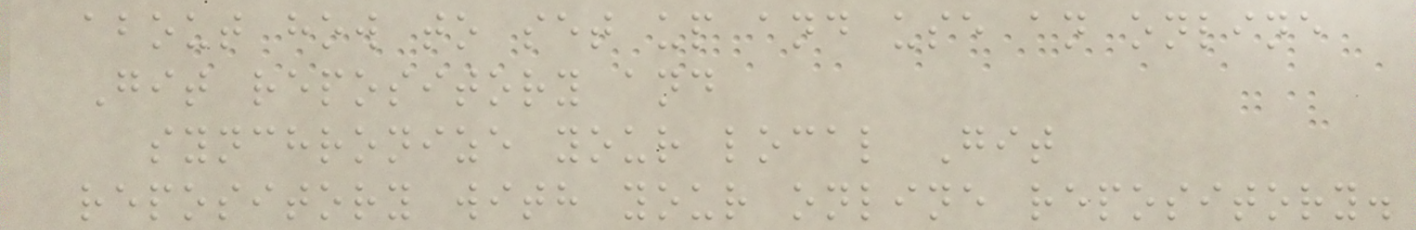about how to set up and use an online
Git repository and
synchronize your local Git
repository with your online repository.
